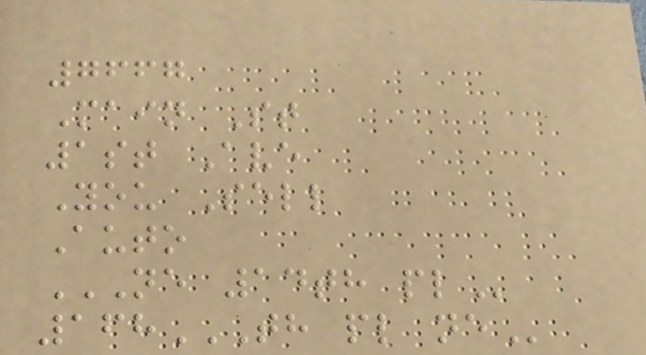7667
Main St
1st Ave
You Sell
Auto
NE 14TH PL
168TH PL NE
